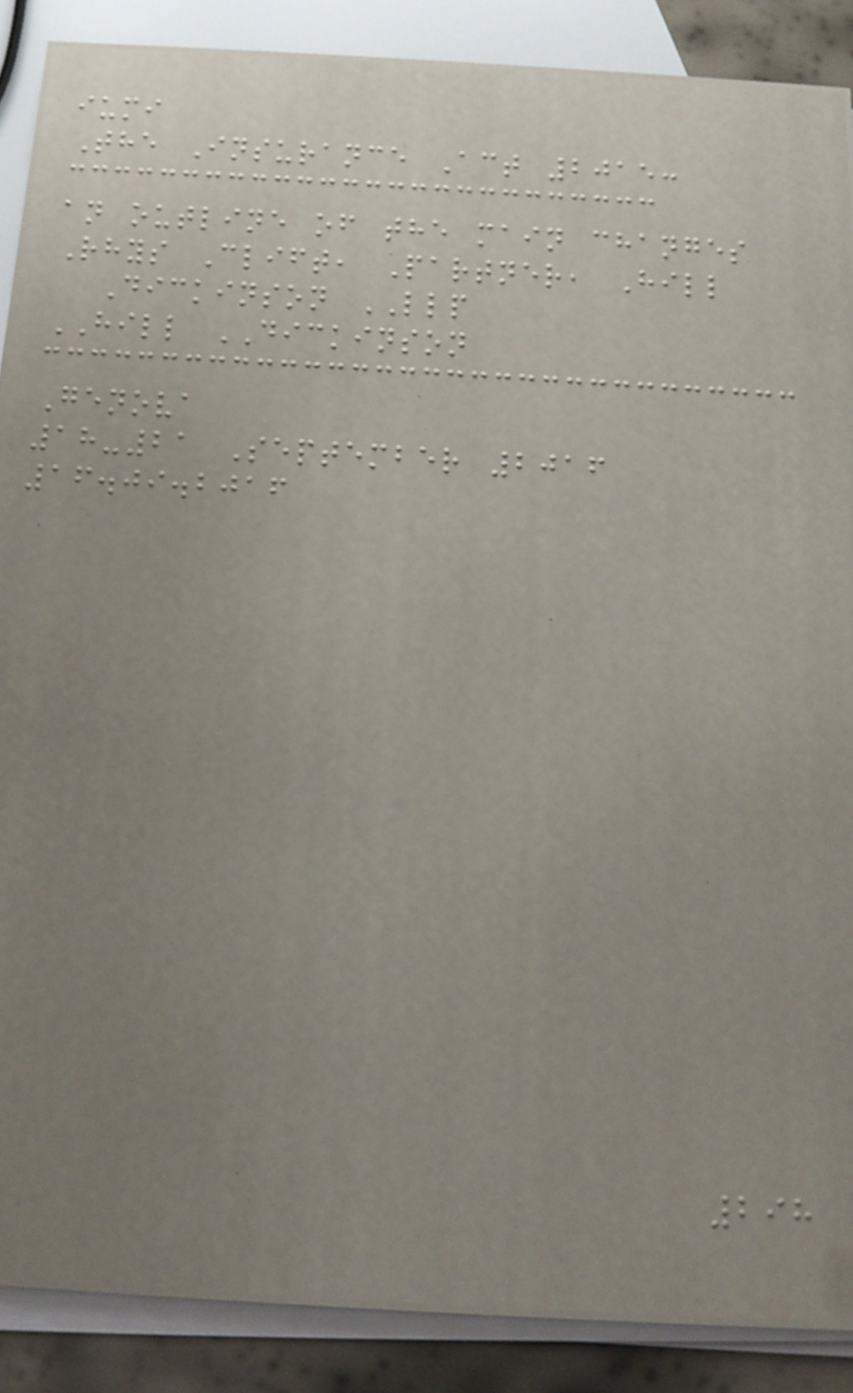iumi
The Insurance Act 2015:
an outline of the main changes
Rhys Clift, Partner, Hill
Dickinson LLP
HILL DICKINSON
Genova
18-21 September 2016
16.09.2016
298
